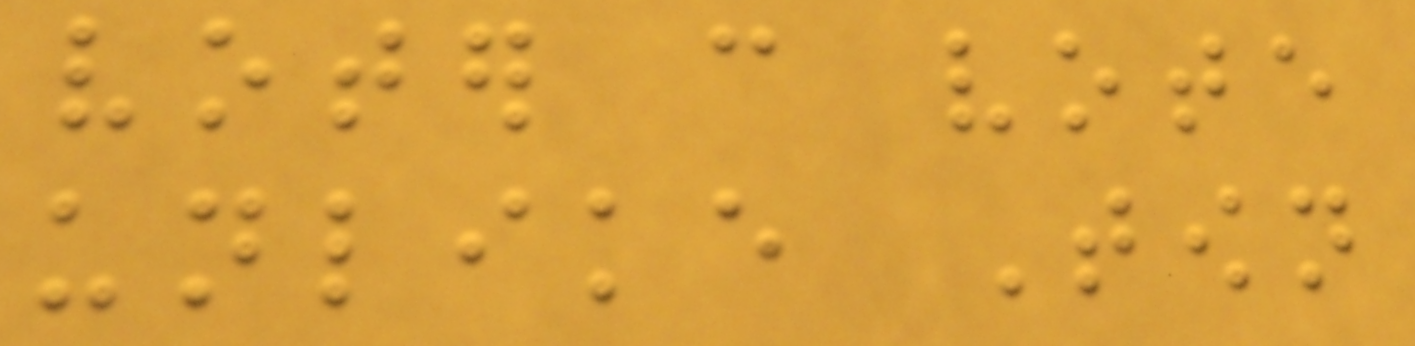voter can vote
unlike Town
